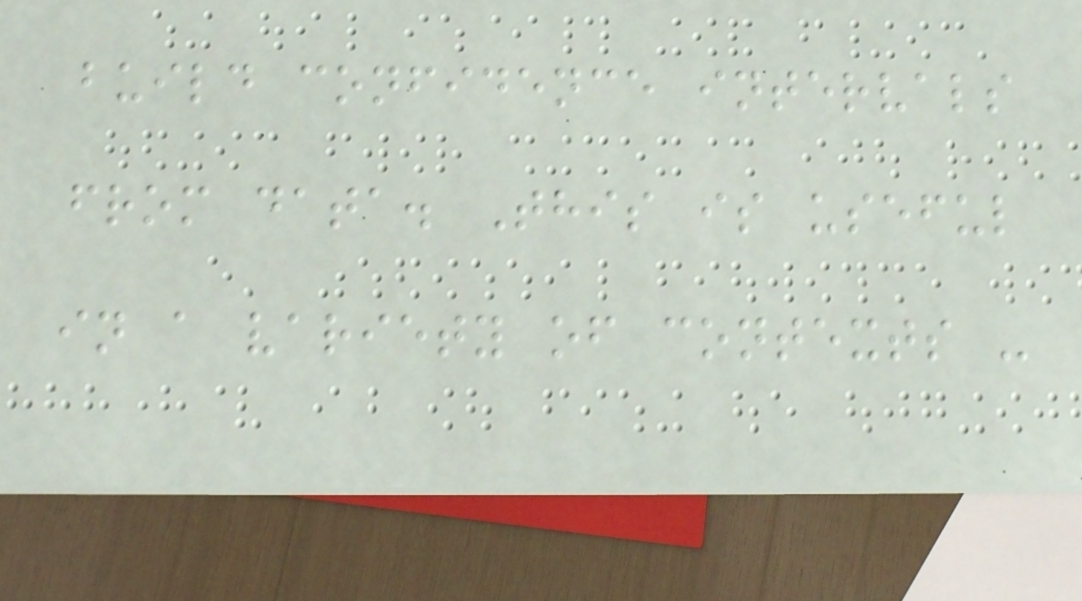build confidence intervals
from data. This is useful
in a variety of contexts -
